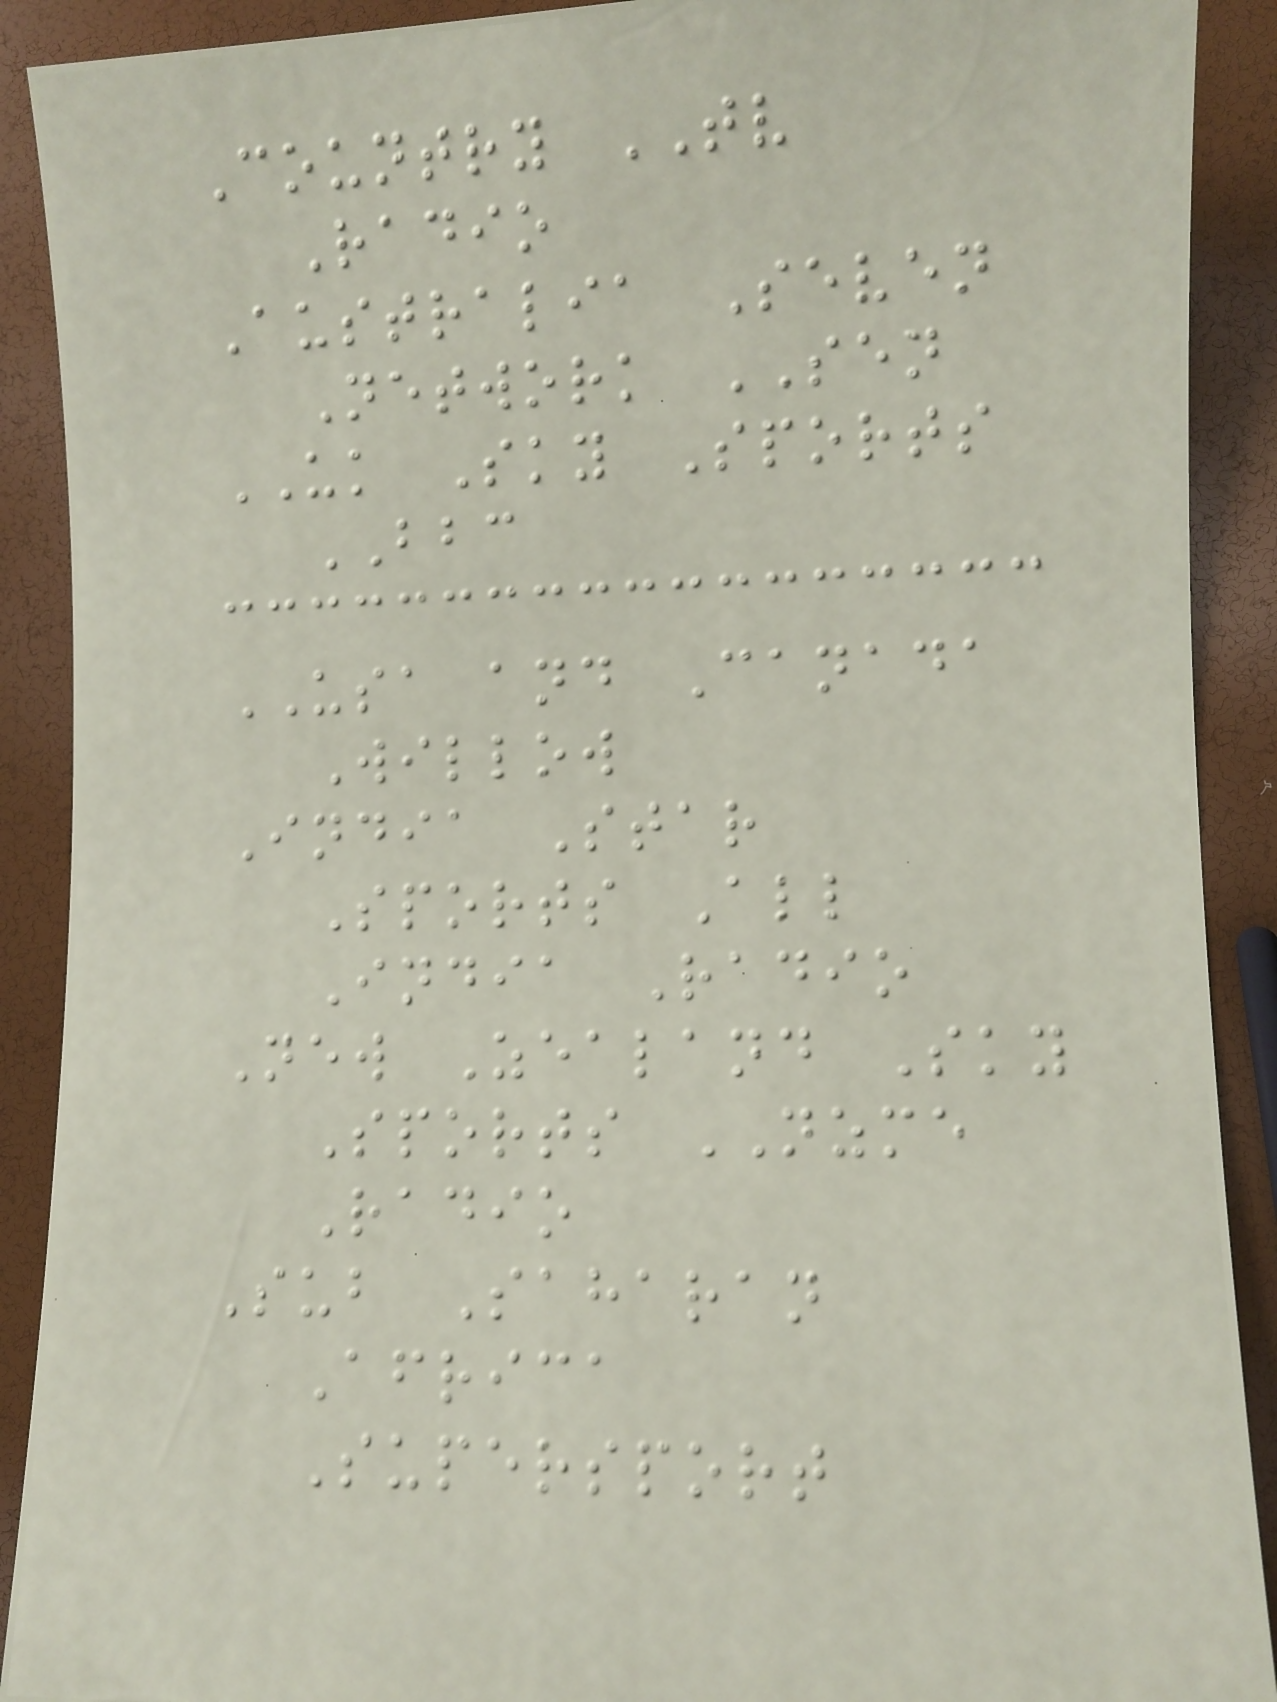Country TV
Radio
Australia Seven
Network SEN
UK Sky Sports
BBC
USA and Canada
Willow
India Star
Sports All
India Radio
New Zealand Sky
Sports NZME
Radio
Sub Saharan
Africa
Supersport
